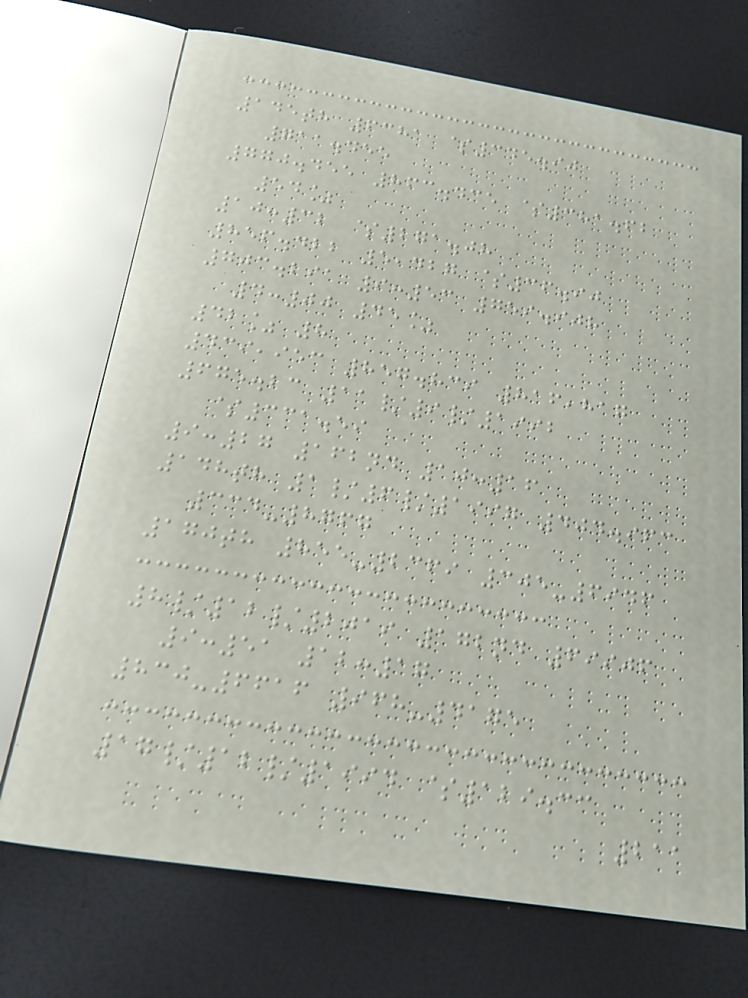145th 6381 $345.90
711.455
770.455 863.435 $381.62
54%
10:32 $271.08
856.422 5,427 $36.90
703.291 9:53 759.908
4:00 45%
42% 8
439,953 857.839 816,817
675.23 11/9/1992
$331.59
9:27 162nd 10:16
148th 1/6/1997 404.963
334-8767
170th 855-2369 305-6946
8/12/2019 172nd 69906
9:51 12:17
830-6616 968-4175
17/12/1994 $129.33
211
